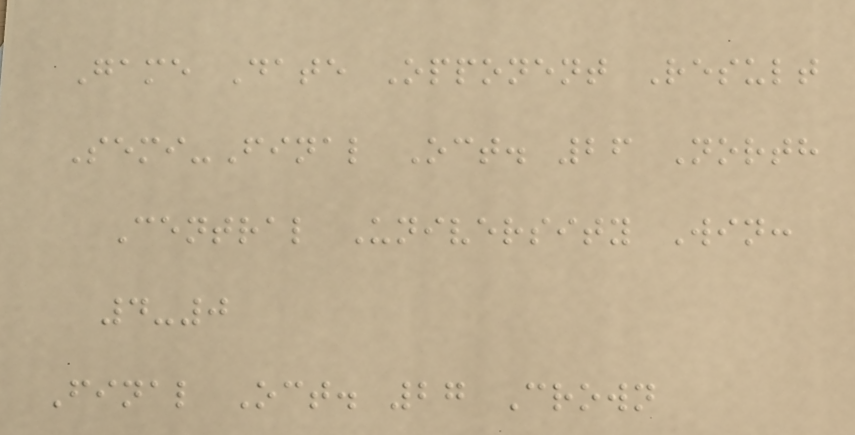Game Date Opponent Result
Semi-Final Oct. 26 North
Central University Win:
4-0
Final Oct. 27 Crown
